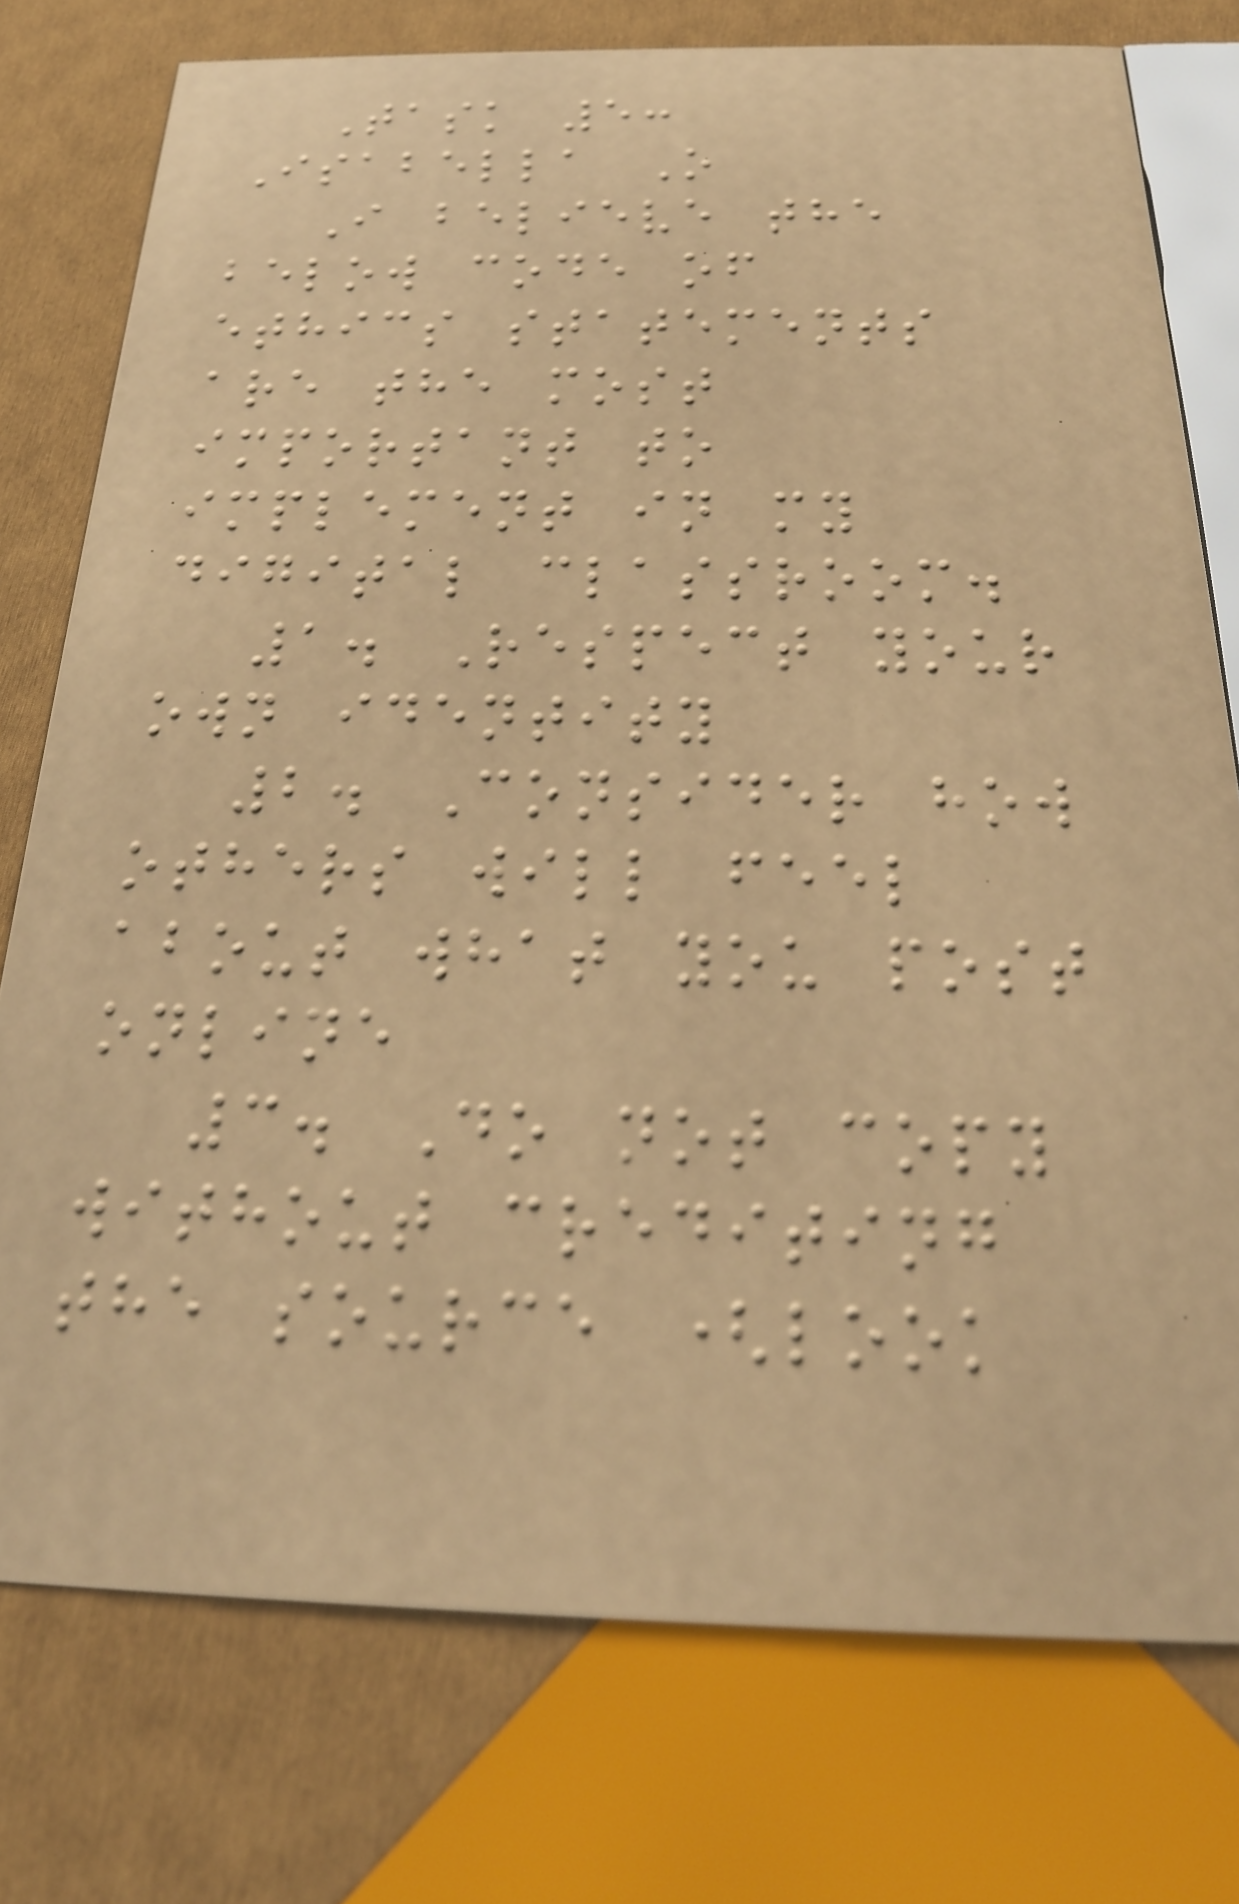Task 5:
Isabella O
I believe the
below code of
ethics statements
are the most
important to
implement in my
digital classroom.
1. Respect your
own identity
2. Consider how
others will feel
about what you post
online
3. Do not copy
without crediting
the source (look
